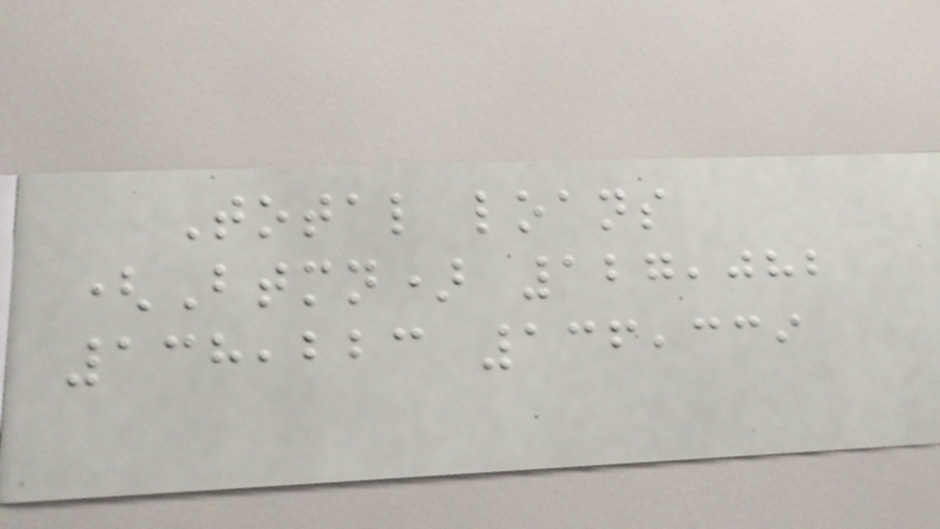Total loans
(Btmn) 127,082
138,223 136,339
